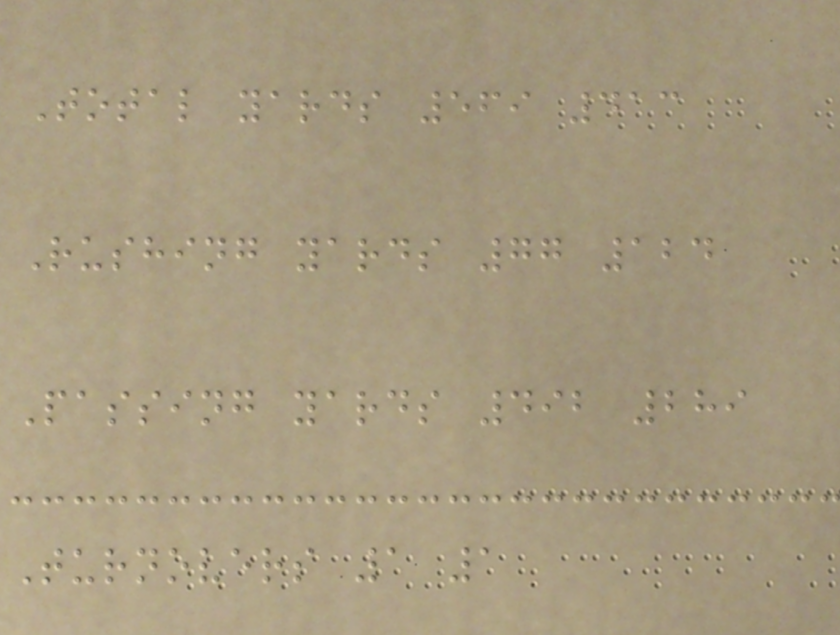Total yards 569 413
Rushing yards 77 124
Passing yards 492 289
Turnovers 1 1
